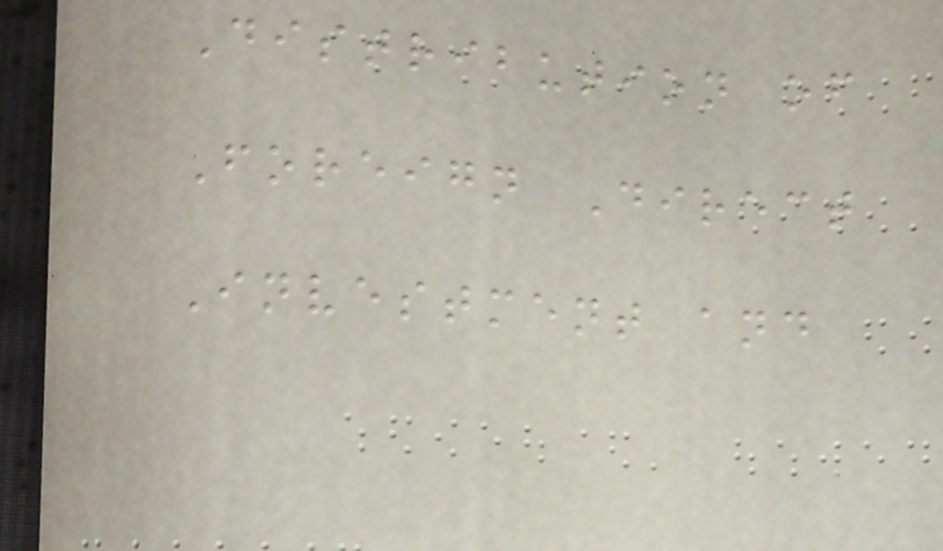Distribution of
Foreign Direct
Investment and
